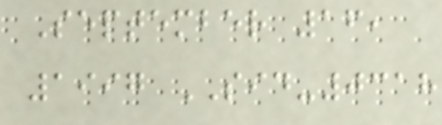September 16,
1997 SID-0318
